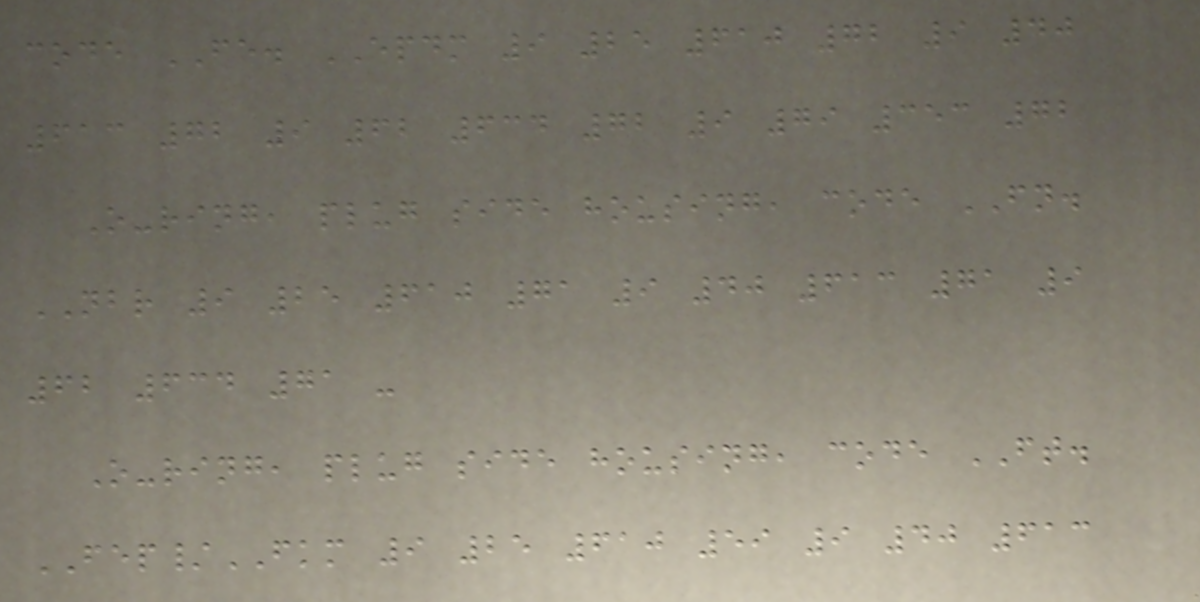code FE. EPDM 9 25 610 72 9 40
613 72 9 62 634 72 9 79 353 72
O-ring, plug side housing, code FN.
NBR 9 25 610 71 9 40 613 71 9
62 634 71 -
O-ring, plug side housing, code FT.
FEP/FKM 9 25 610 59 9 40 613
